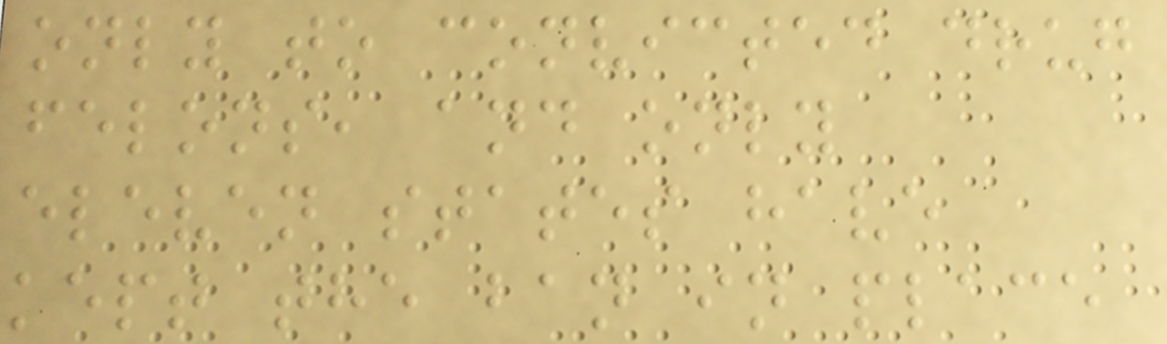only to convicted drug
felons, and only
eleven states have
kept the ban in place
